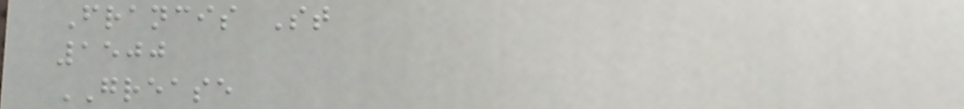Francis St
1500
GREASE
